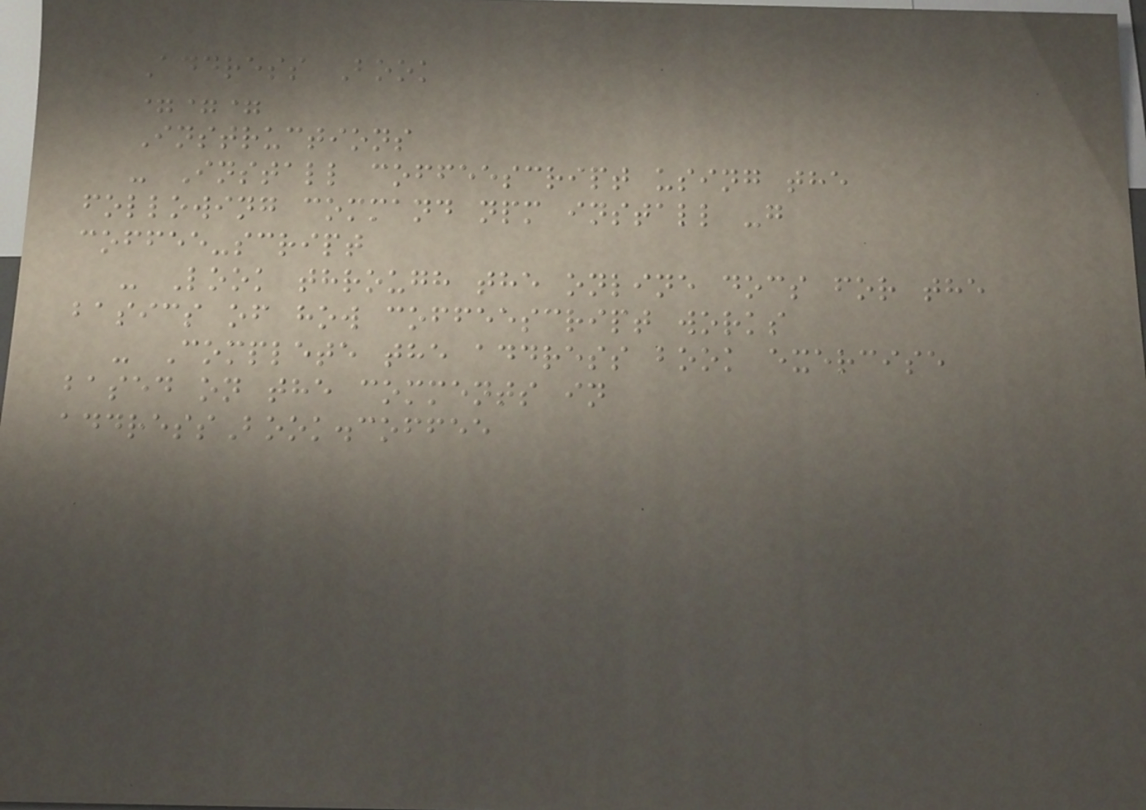Address Book
===
Instructions
- Install coffeescript using the
following command npm install -g
coffee-script
- Look through the online docs for the
basics of how coffeescript works
- Complete the address book exercise
based on the comments in
addressBook.coffee
